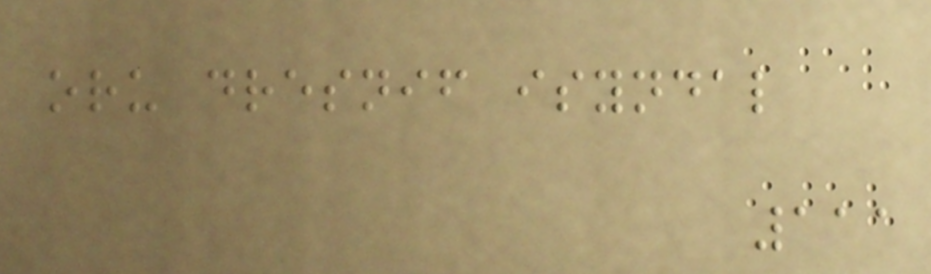oru dresnif isyndal
111
